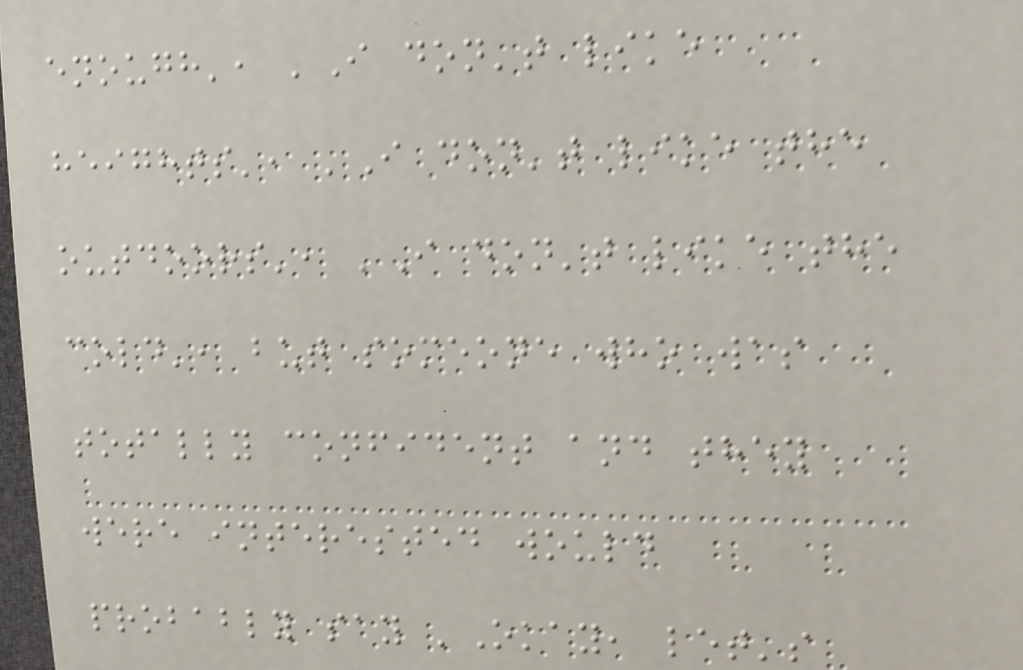enough', 'I don't like
heights', 'I don't like the
outdoors', 'I don't like the
cold', but someone who was
totally confident and they
were interested would
probably say 'Okay, let's
